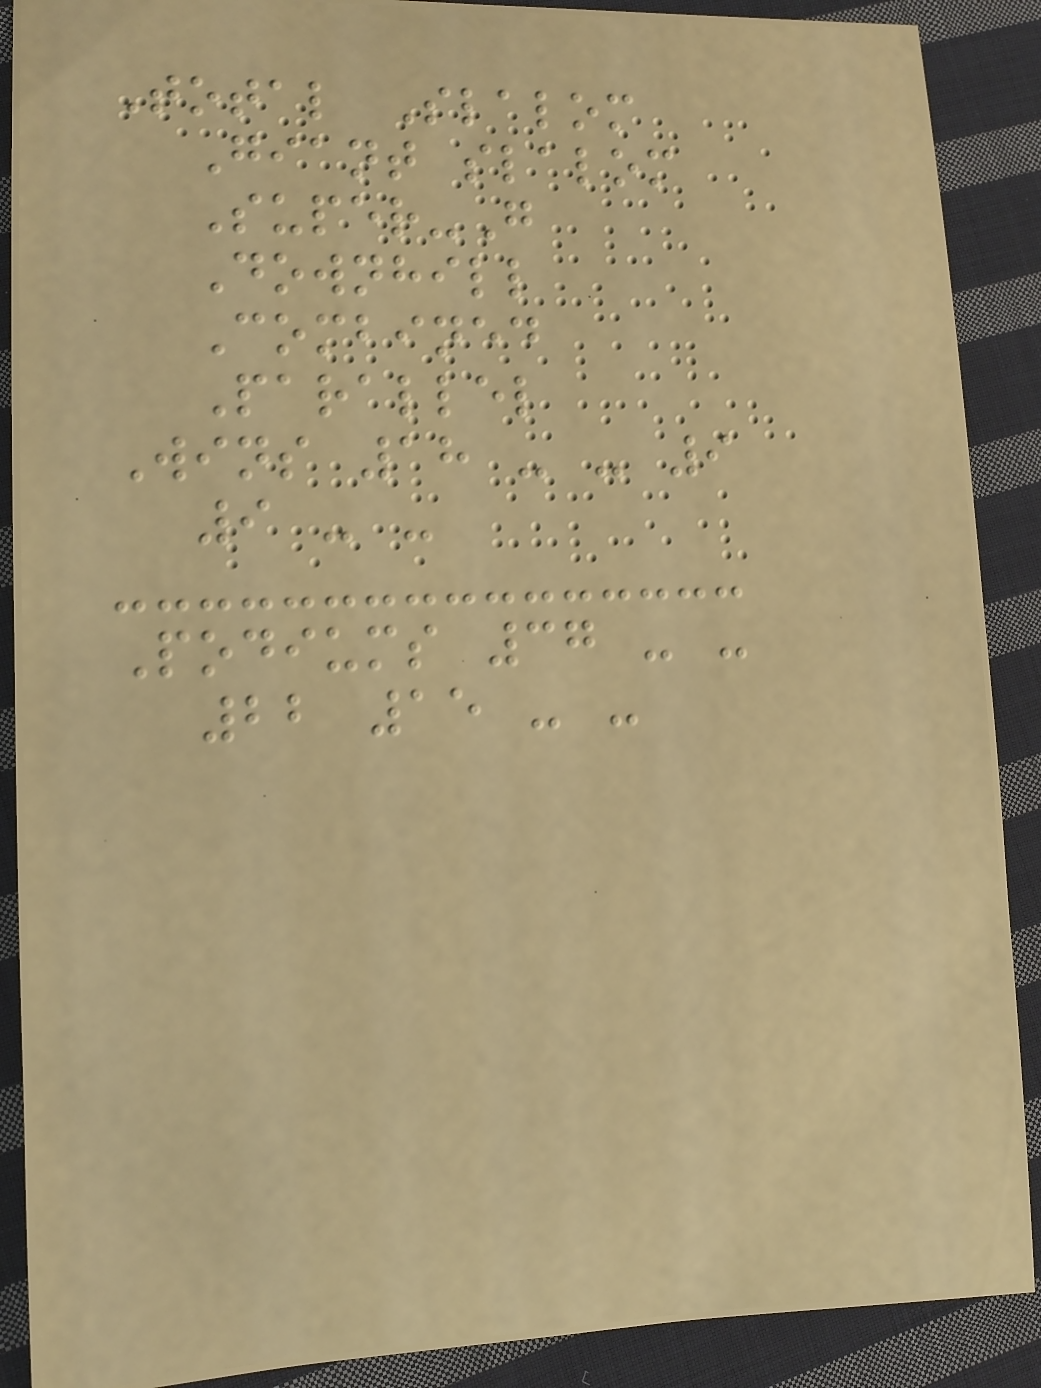Total Slalom
Giant slalom
Super-G
Downhill
Combined
Parallel
Wins 18 - - 9
9 - -
Podiums 37 - -
22 15 - -
